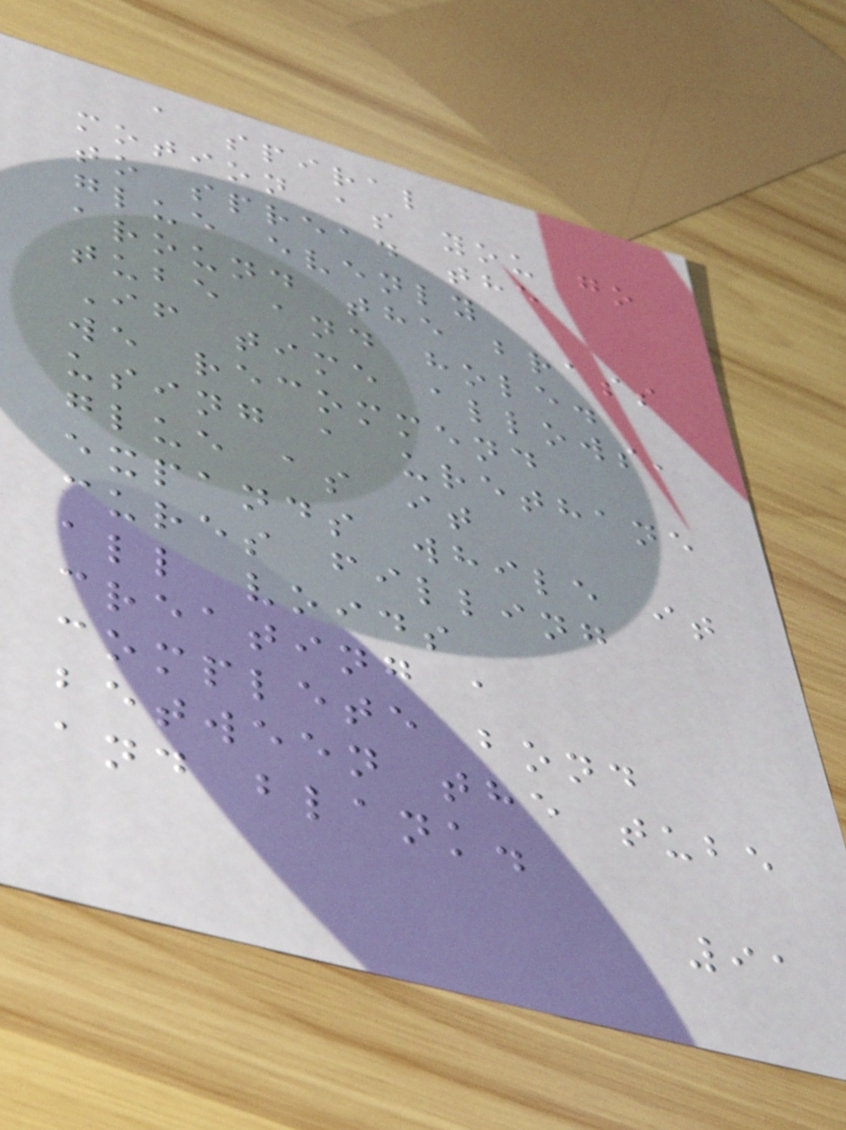a spiral
motion as you go
to spread the
glue evenly
around the brass
tube and hole.
If time allows,
we recommend
using a urethane
glue as it
expands while it
cures filling
all voids
creating a
complete bond
between the tube
and blank.
91
